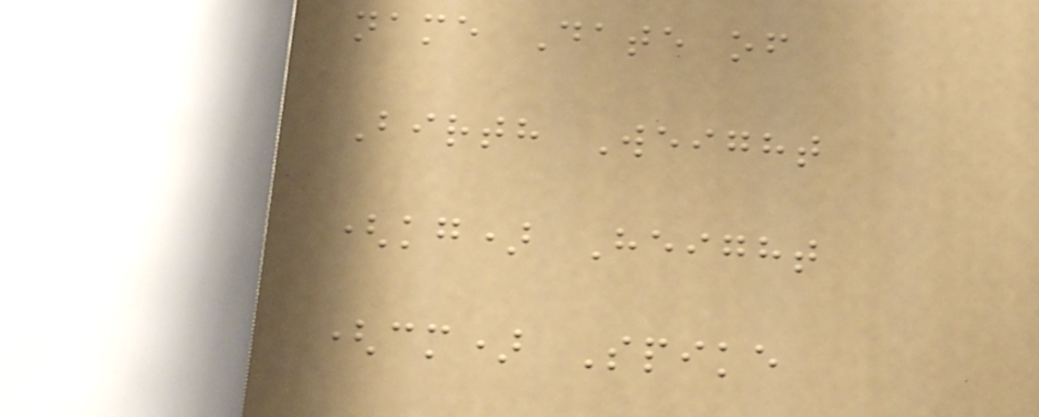name Date of
Birth Weight
(kg) Height
(cm) Spike
